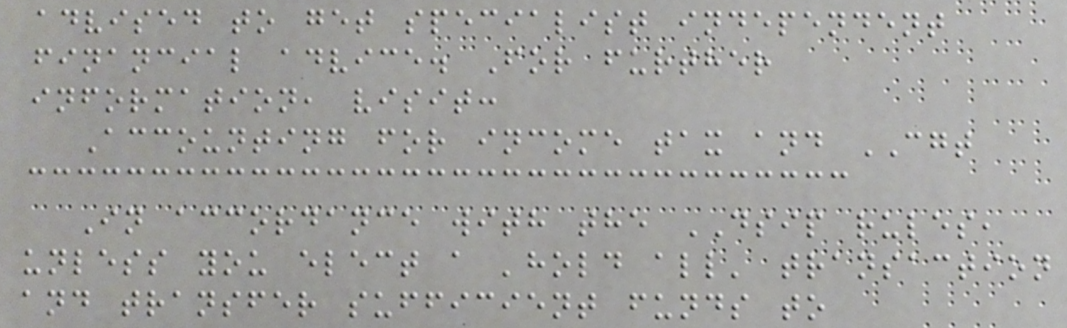advised to get specialist independent
financial advice. For further
information, visit:
Accounting for income tax and CGT
In accordance with the DSIP rules,
unless you elect a 'hold all' transaction
and transfer sufficient funds to
